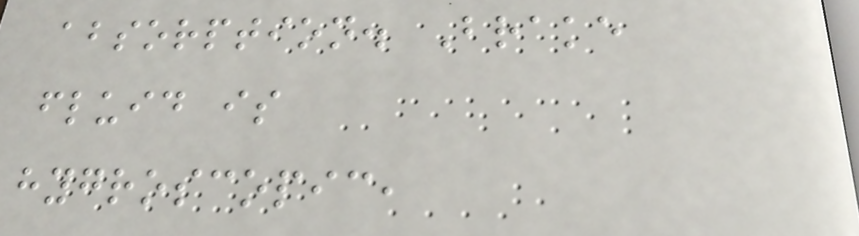absorption. Brake
fluid is
hygroscopic,
